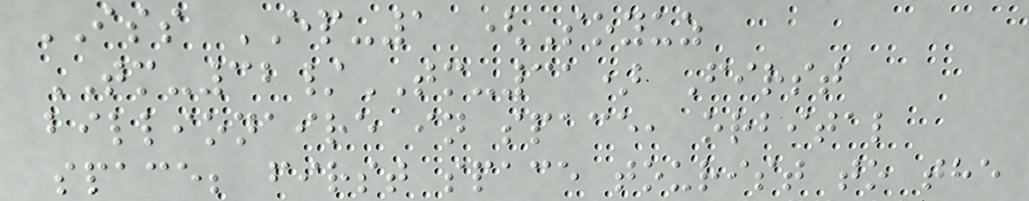ISS EP-1 (Soyuz
TM-32/TM-31) First
billionaire in space, orbital
space; first space tourist to the
